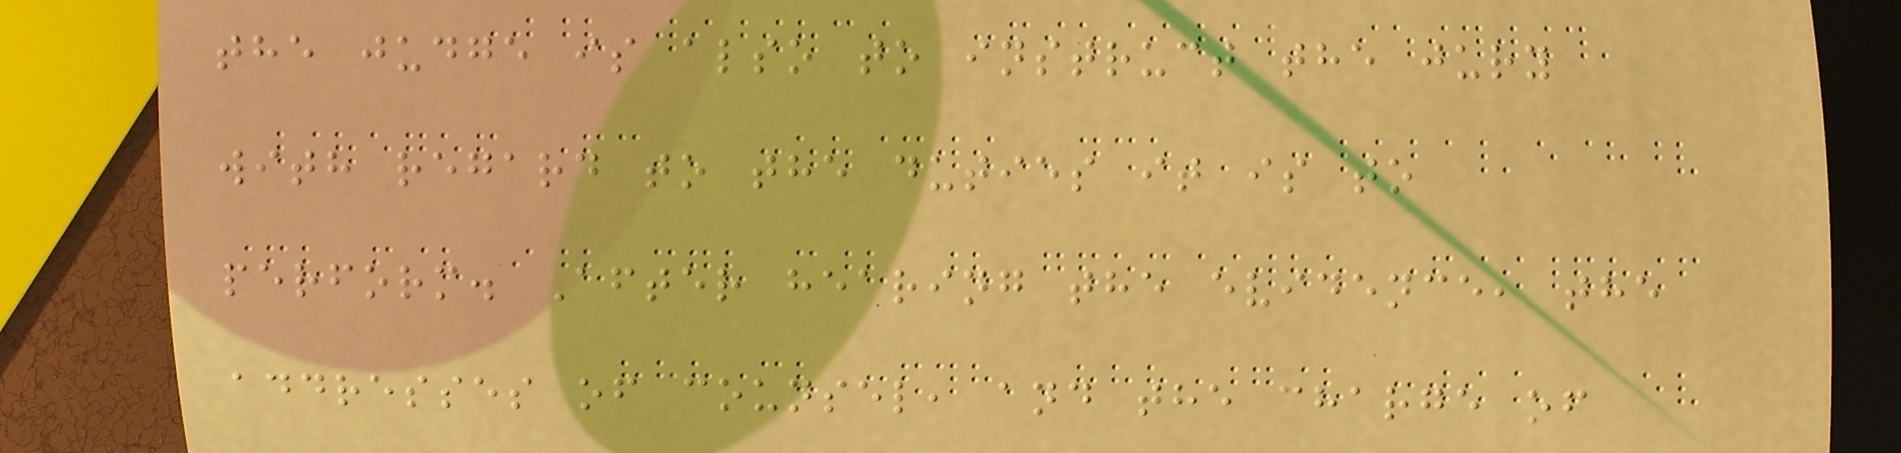the judge is also to instruct the jury
with regard to the duties it is to
perform. After hearing the evidence, the
addresses of counsel, and the charge of
